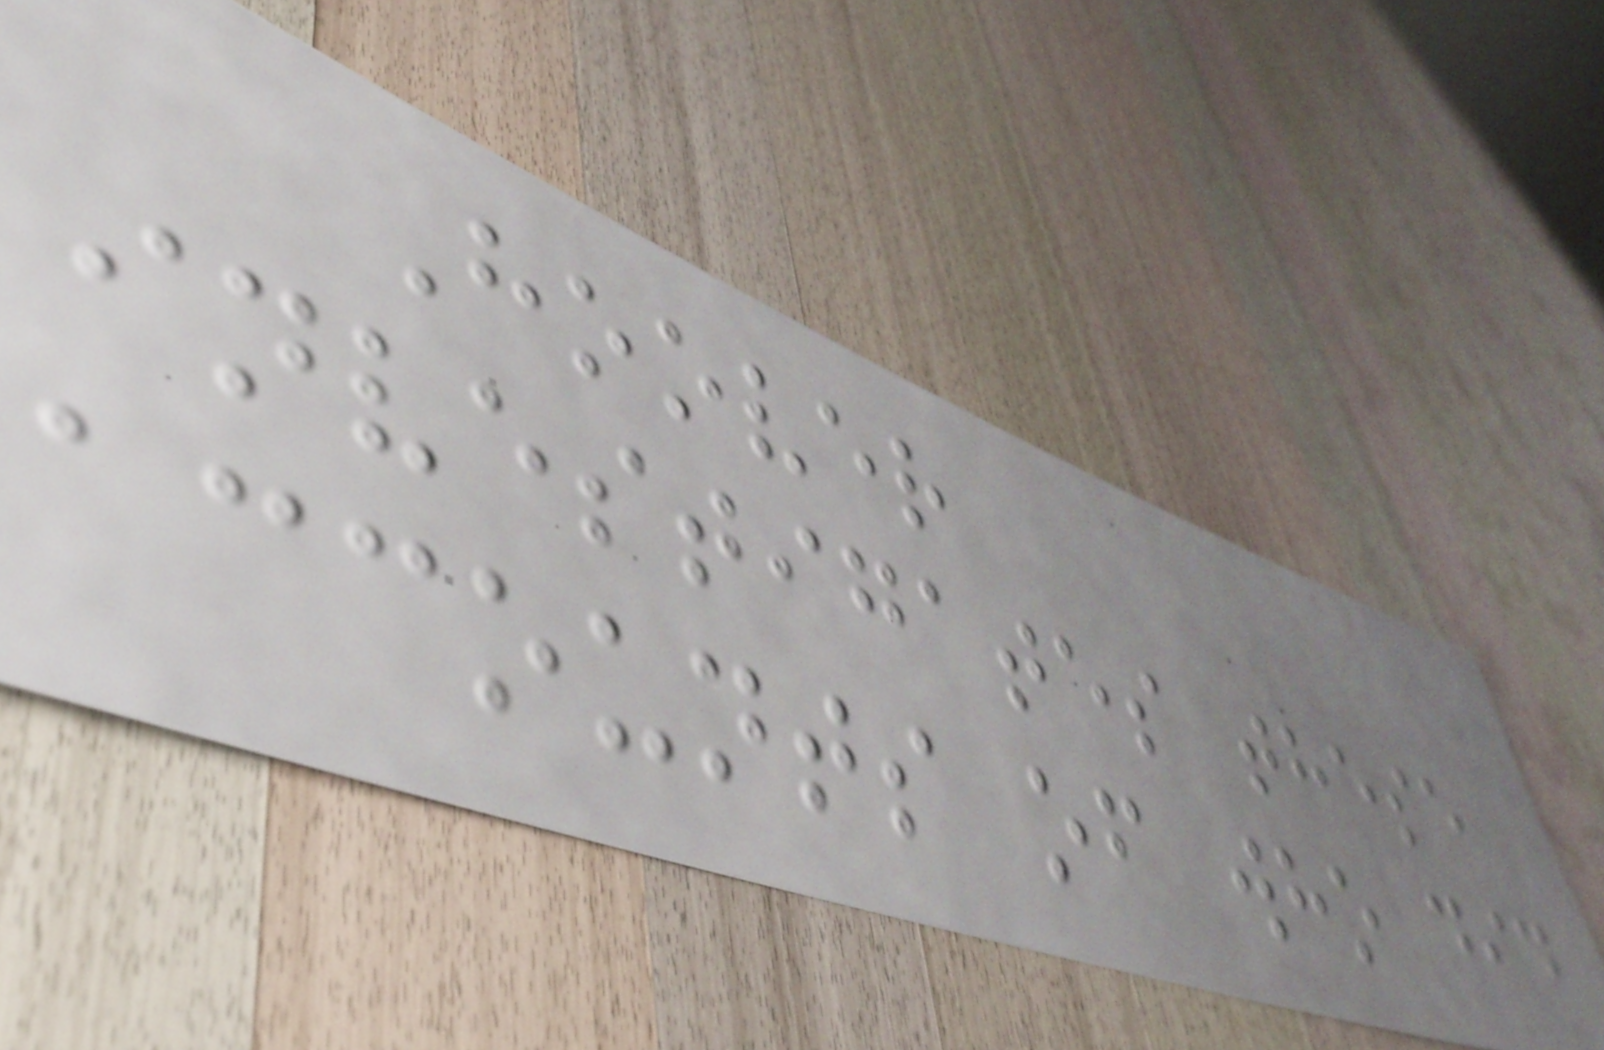Hoover
investigates these
accounts of who did
